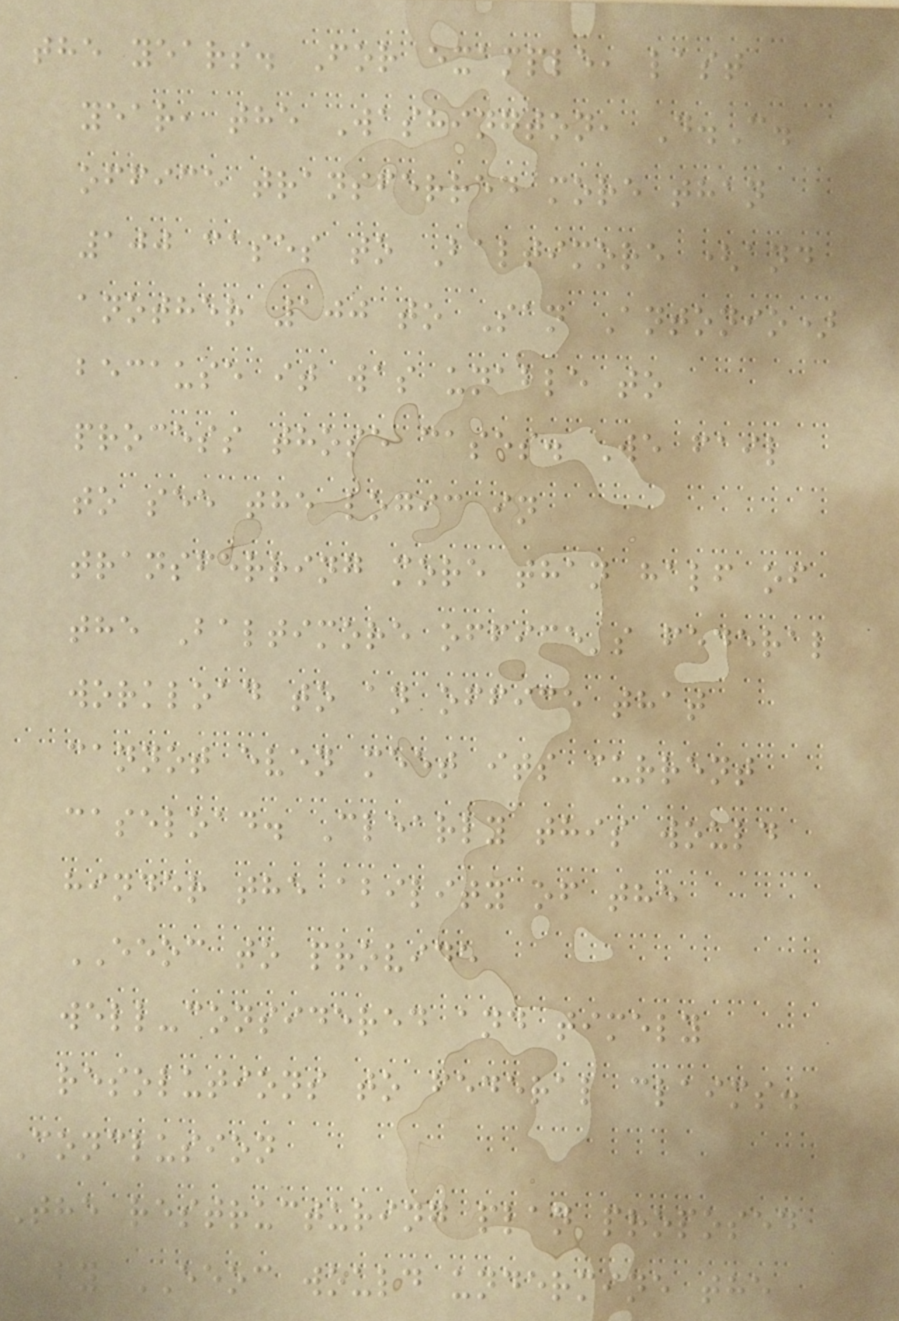the years. For example, last
year, the Washington, D.C.
office transferred more than
100 cases to Baltimore (and
another 100 to San Antonio)
because it was unable to
process those cases. We fail
to see the logic in
transferring more than half of
the Baltimore office's federal
workload to an office that
cannot even meet its current
caseload. Clearly this would
hinder the ability of the
EEOC to provide
well-considered and timely
resolutions to federal claims.
Conclusion
The restructuring plan proposed
by EEOC would undermine the
